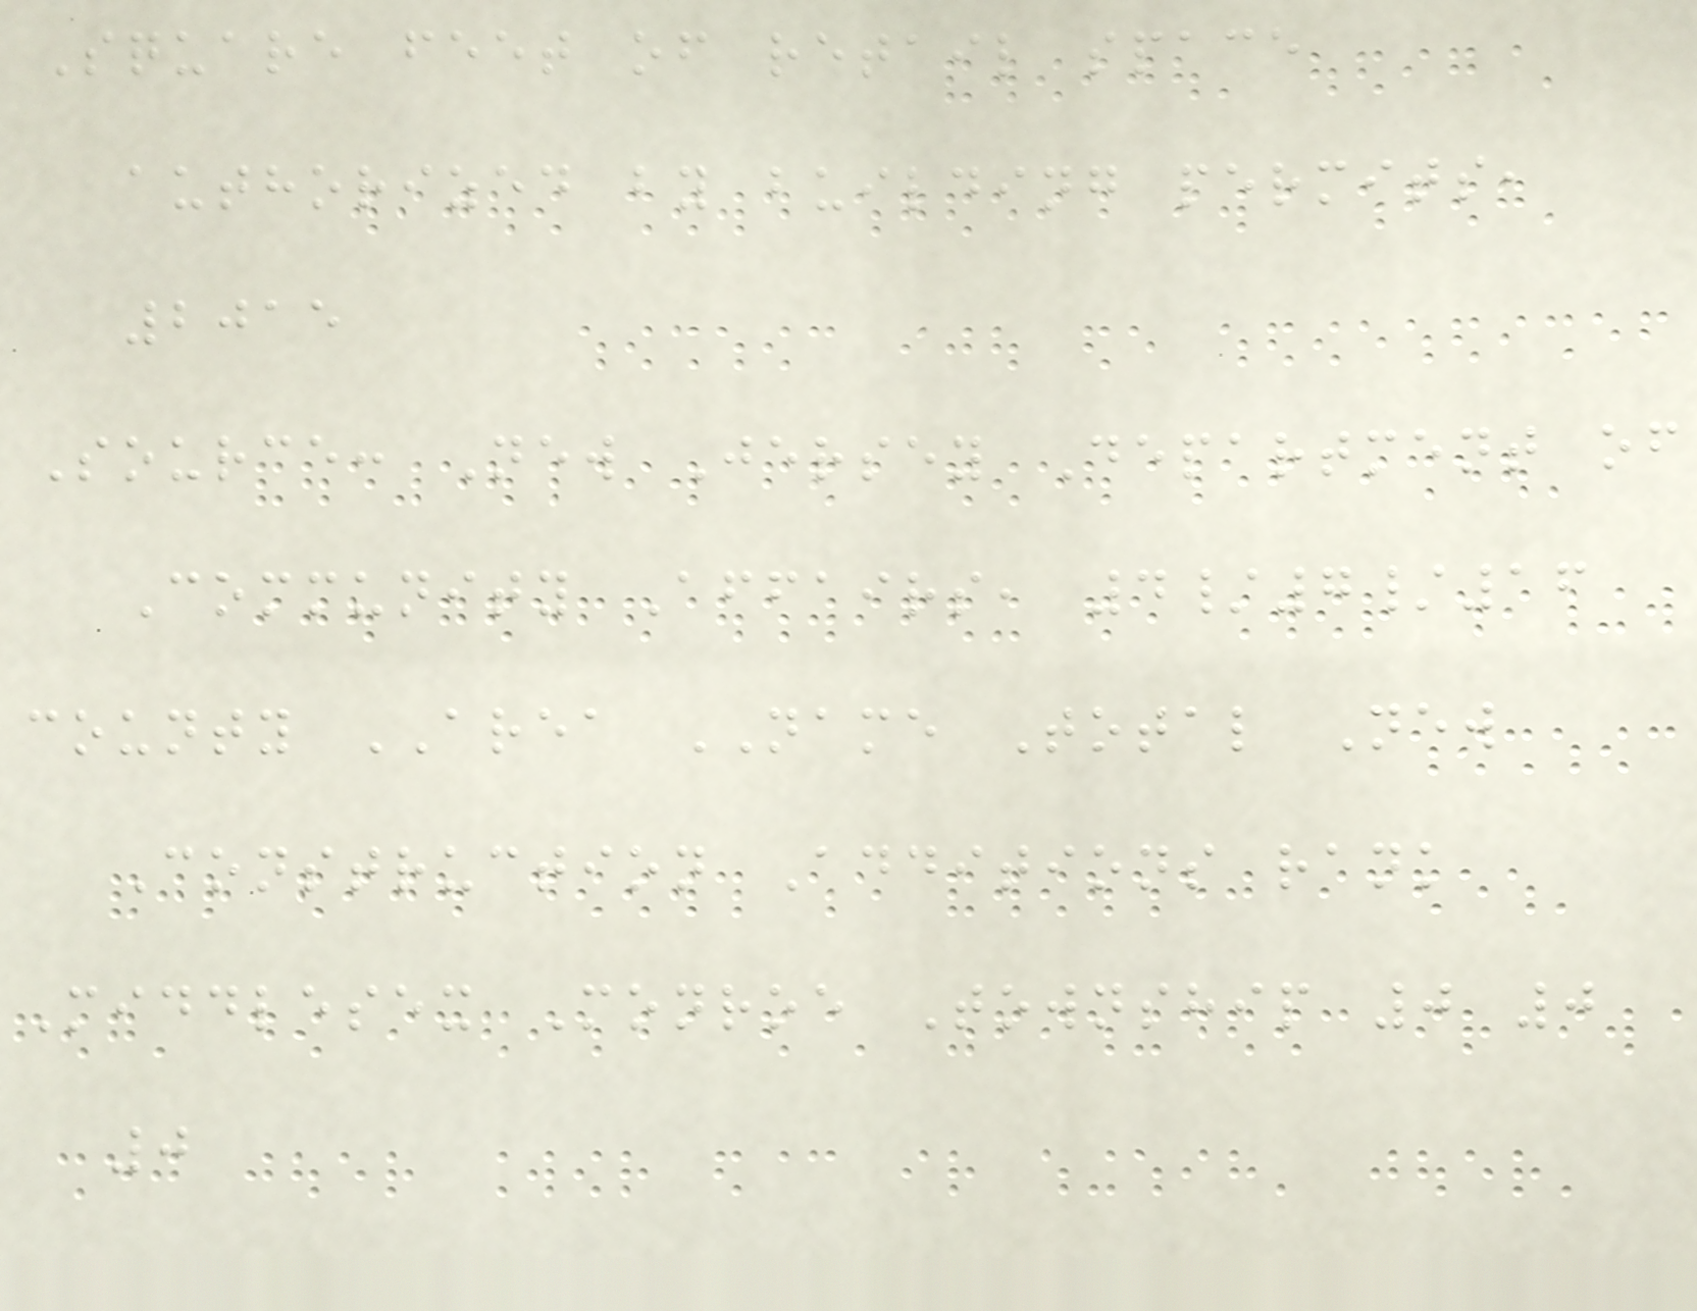Square feet of retail space
authorized by building permits,
2015
Source: New Jersey Department of
Community Affairs, 4/7/16
county AREA NAME Total New
Construction Additions rank
Middlesex Monroe Township 0 0
0
